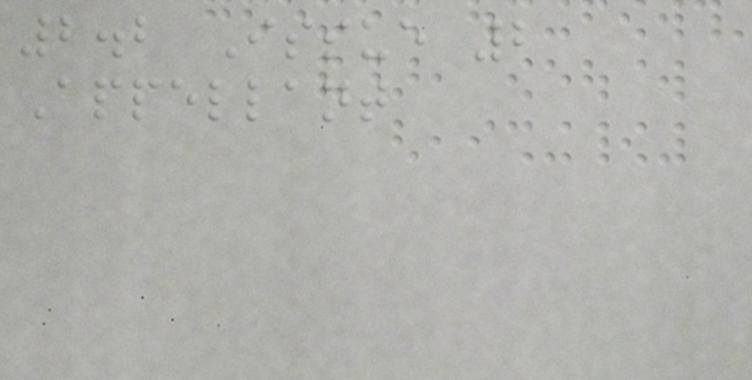2.2 Issue 2
Appellant
